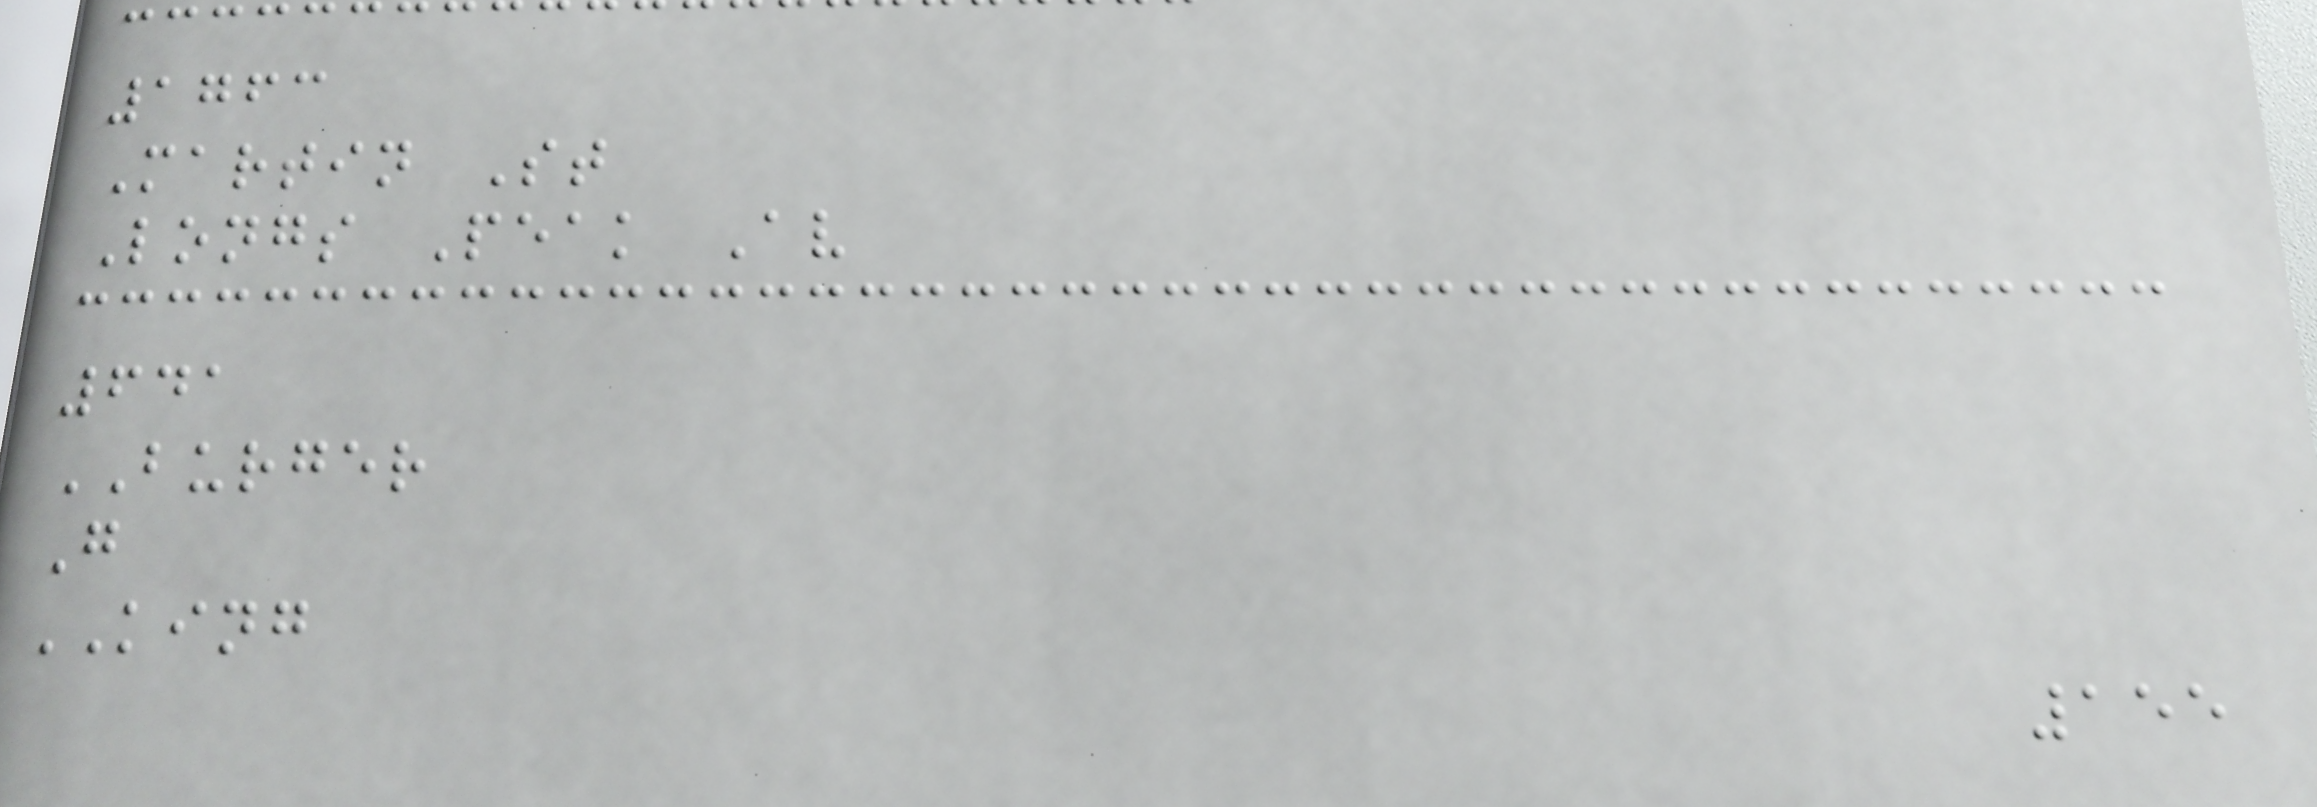1763
Martin St
Longs Peak Av
641
BURGER
G
KING
155
